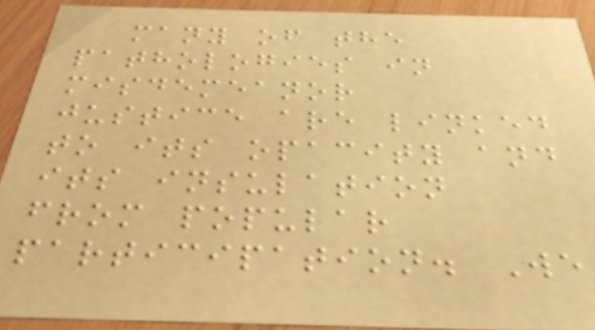many of the
pathologies in
misdemeanor
justice are linked
to its opacity and
its insulation
from popular
participation. We
